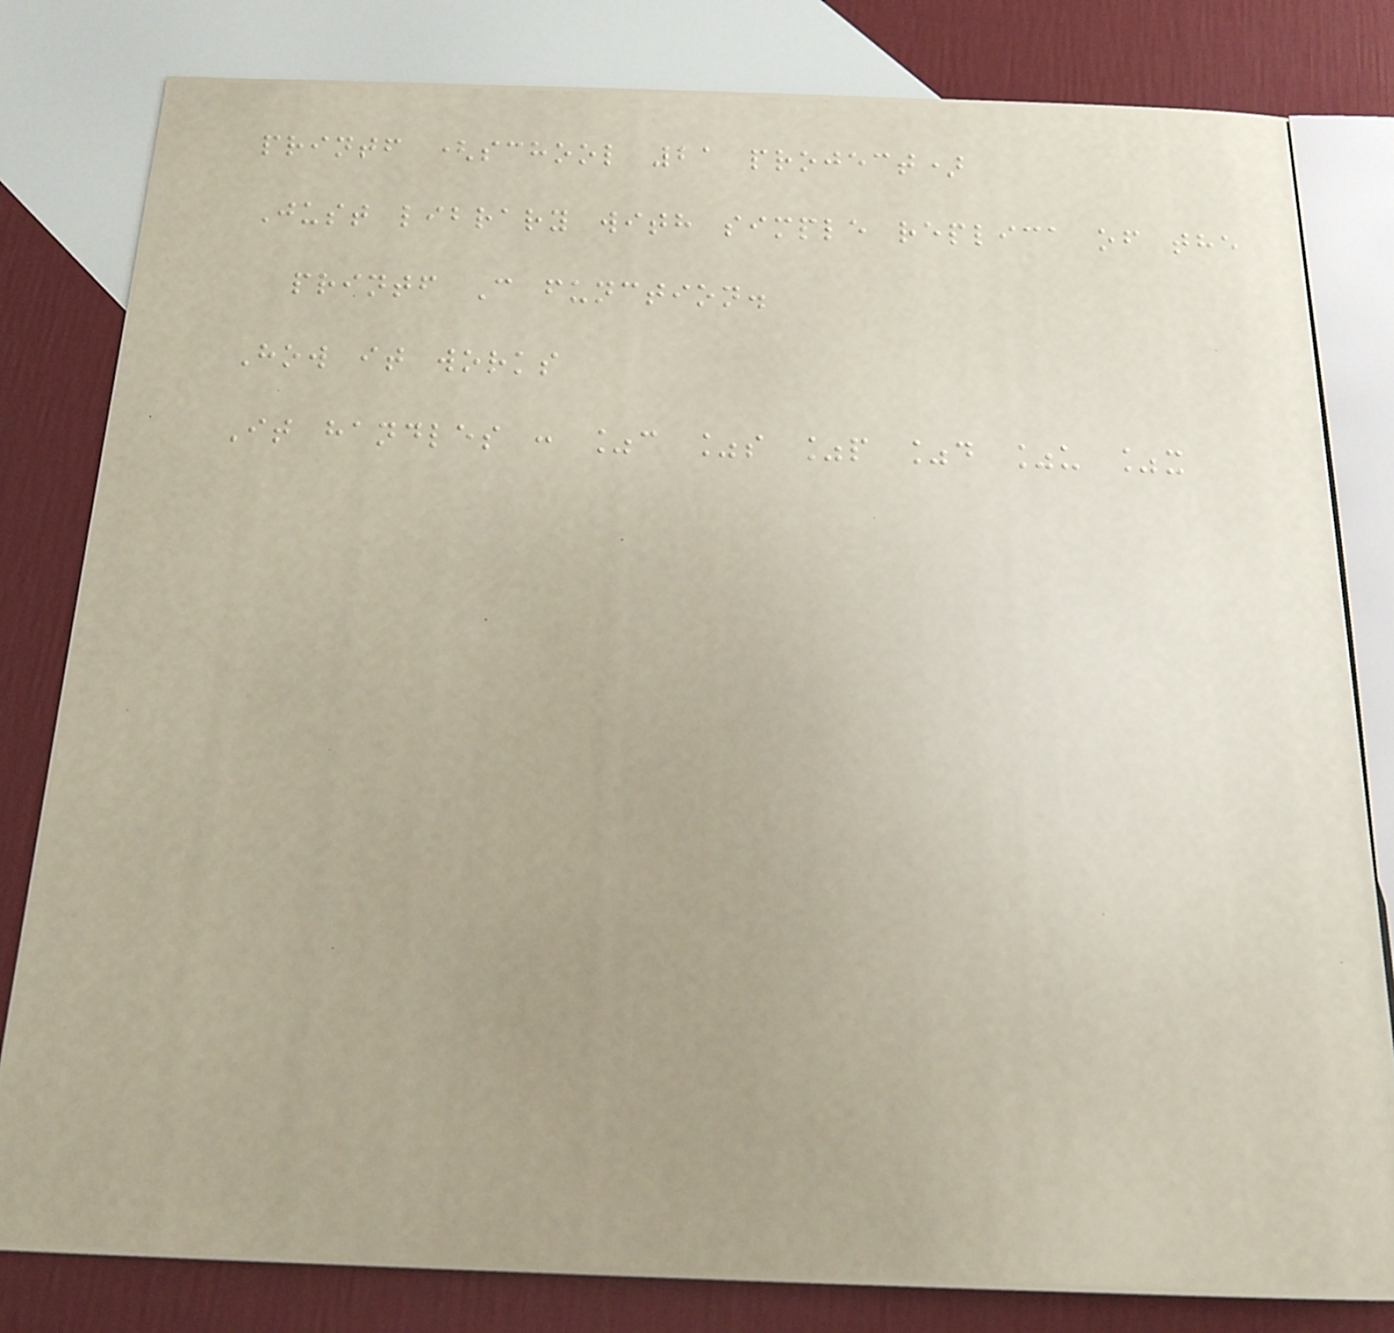printf (school 21 project)
Just library with simple replica of the
printf C function.
How it works
It handles : %c %s %p %d %u %x
